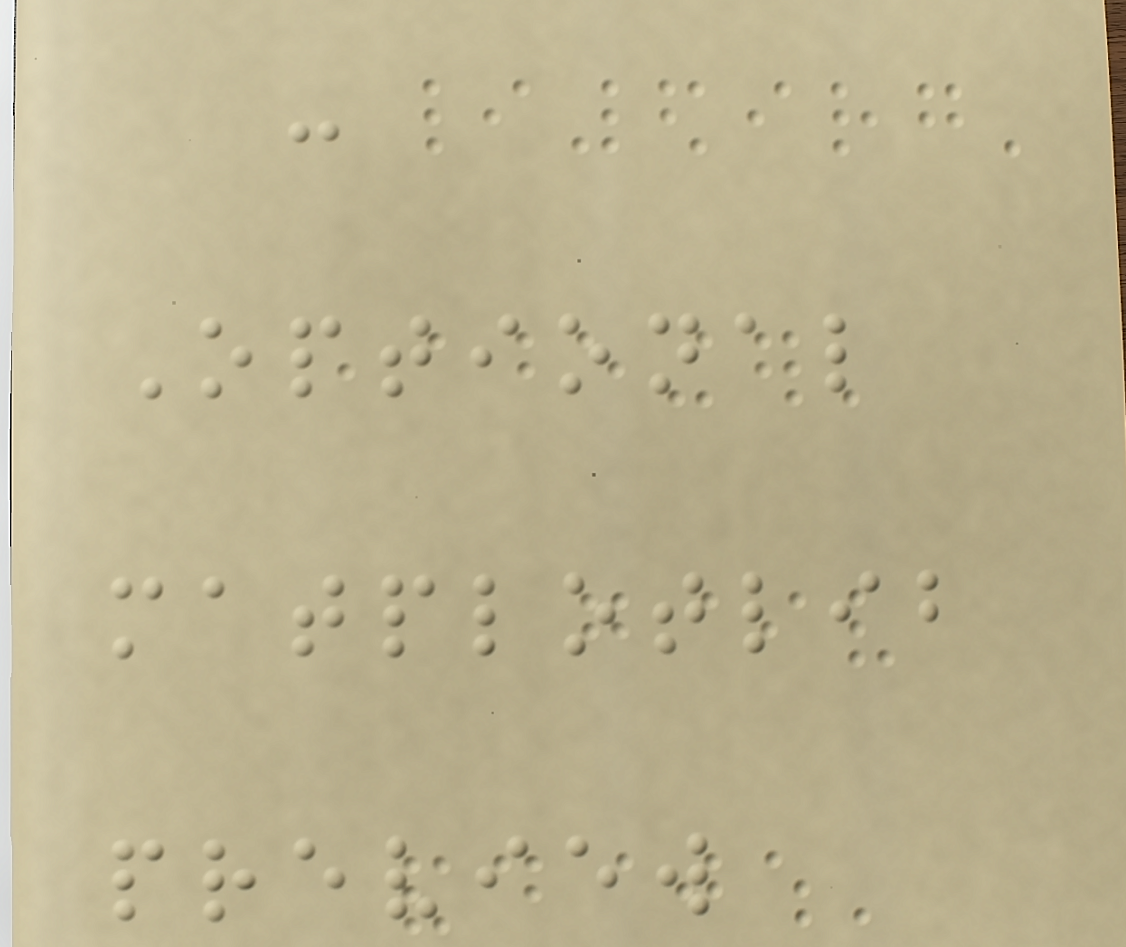-
Optional
matplotlib
preview
